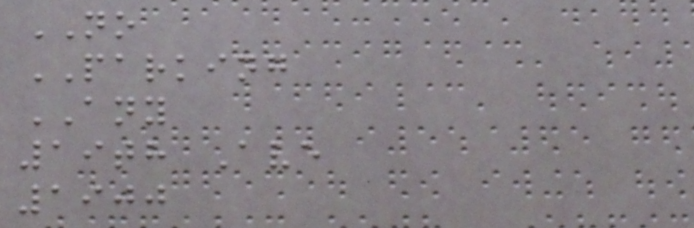NO
PARKING
ANY
19th Ave
1900
